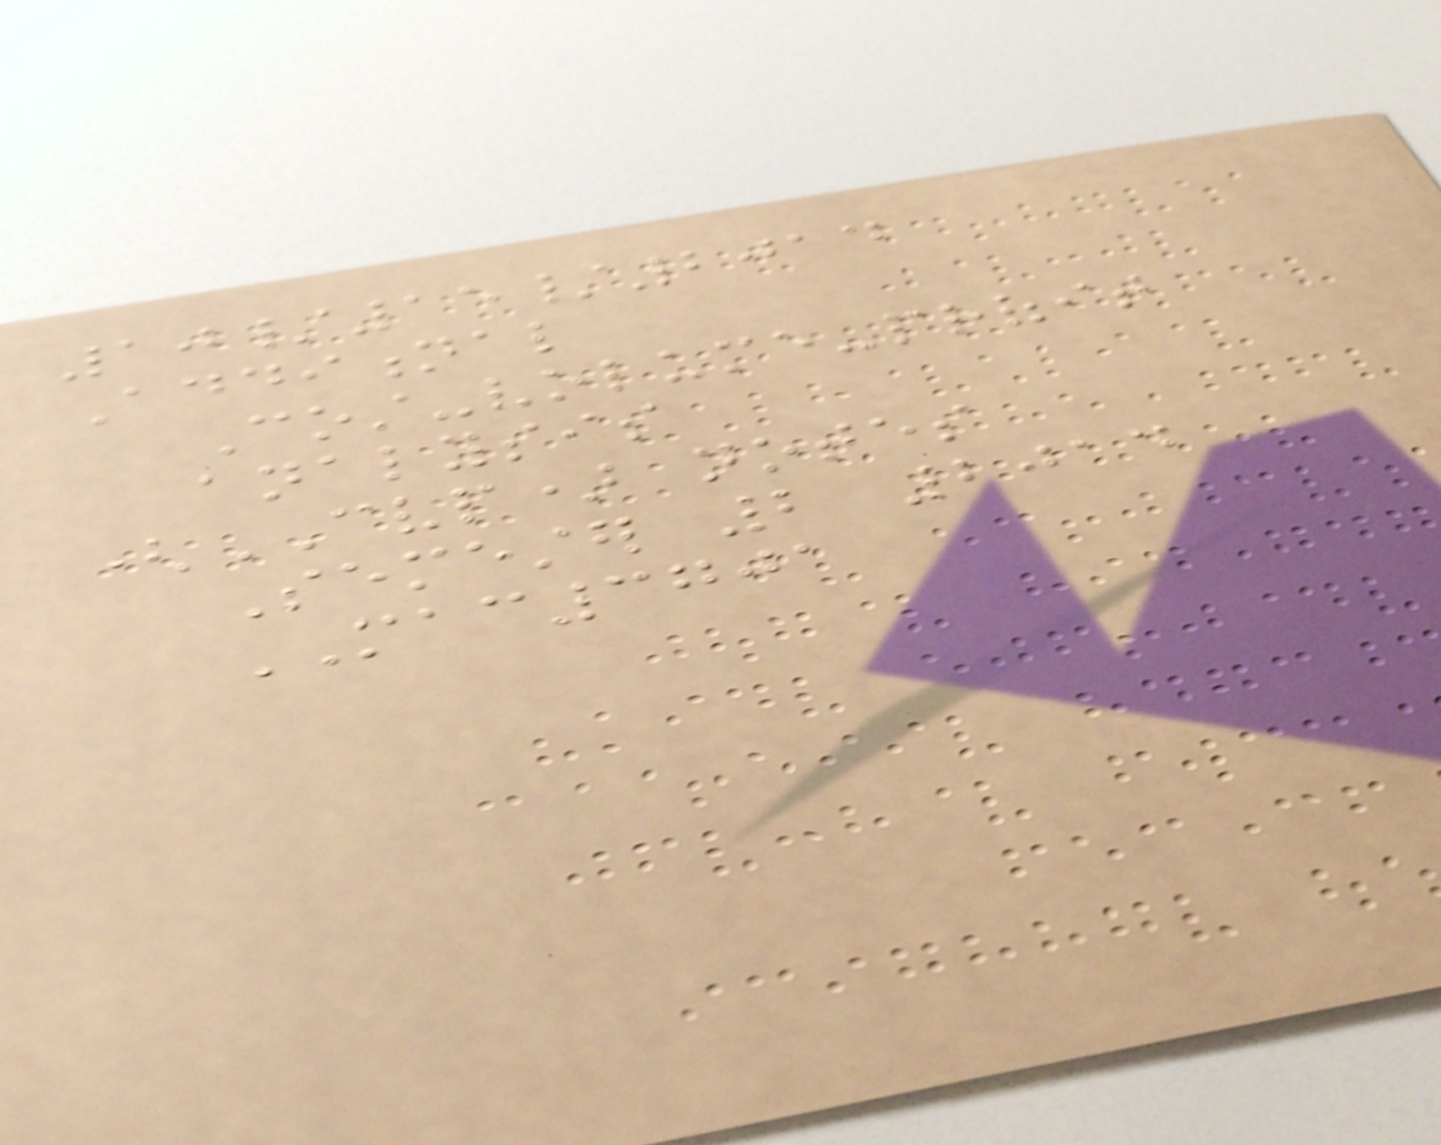10/15/2014
Additional
Cost-volume-profit
analysis
(CVP) notes
Semester 2 2014
MAC3701
